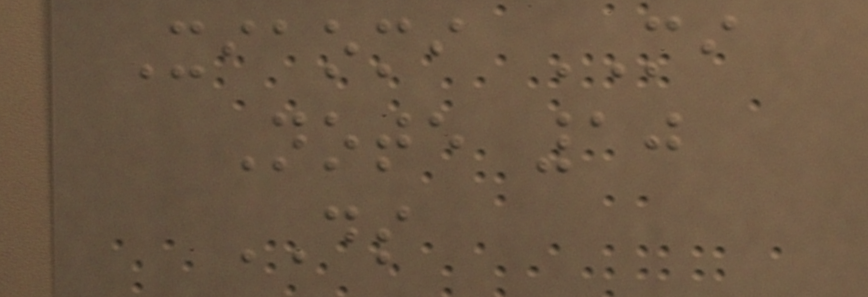Xiaomi MI
Note 10
DS
